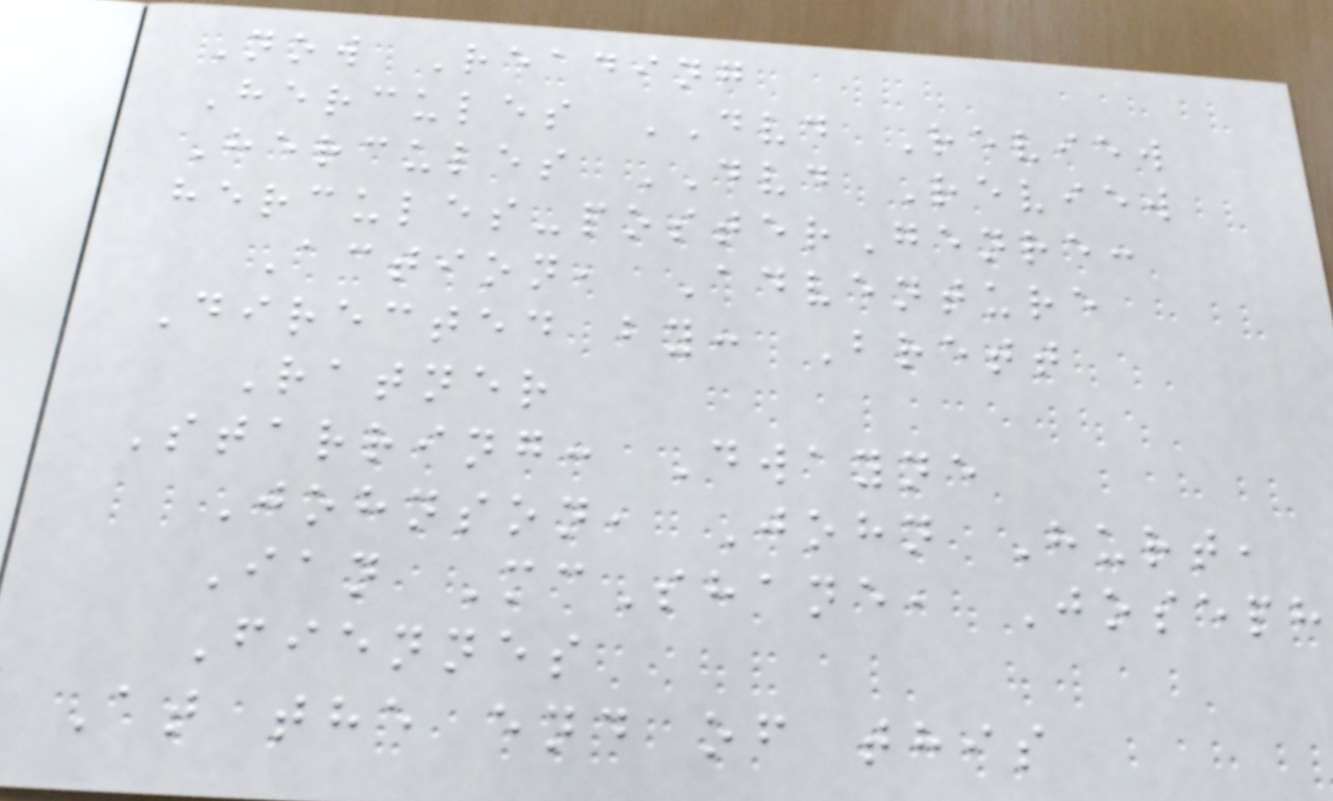Now Reading
Hercules DVD Review
Hercules DVD Review
hercules-posterGenre:
Action, Adventure
Directed by: Brett
Ratner
Starring: Dwayne
Johnson, John Hurt,
Ian McShane, Joseph
Fiennes
At the end of this
